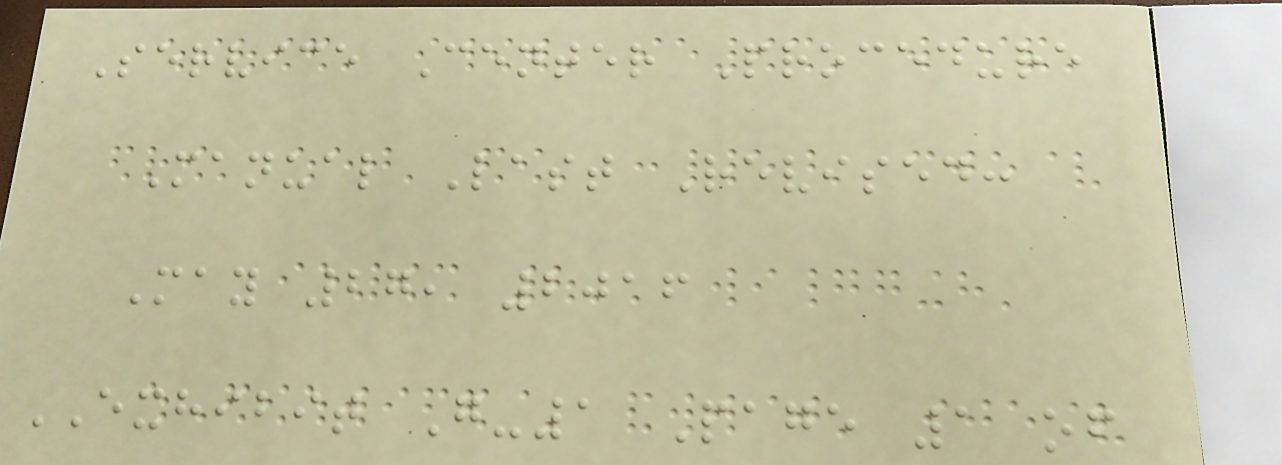Service Center Procedure
Manual Last Revised:
May 27, 2016
EXHIBIT G-1 Page 1 of
